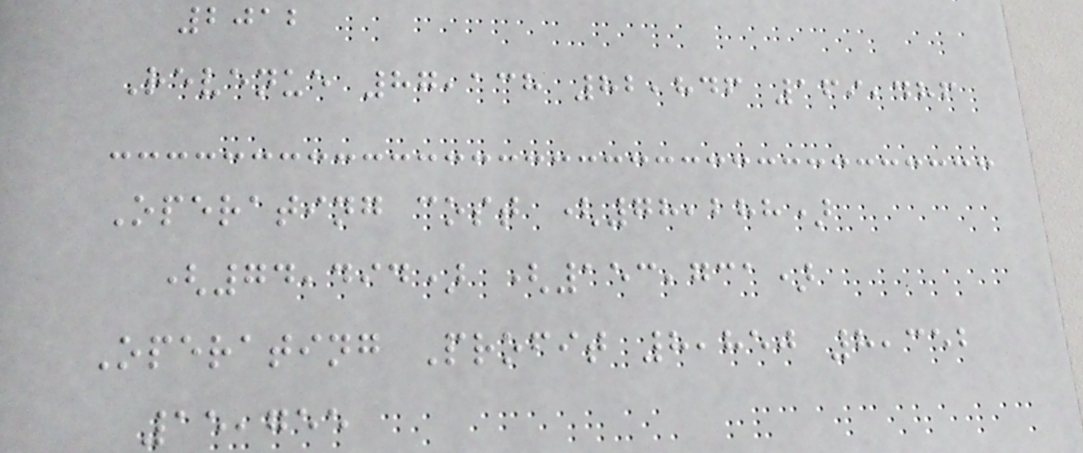2012
Revenue 87,138 82,846 169,486
Operating cost (78,288)
(74,494) (153,731)
Operating Profit 8,850 8,352
15,755
